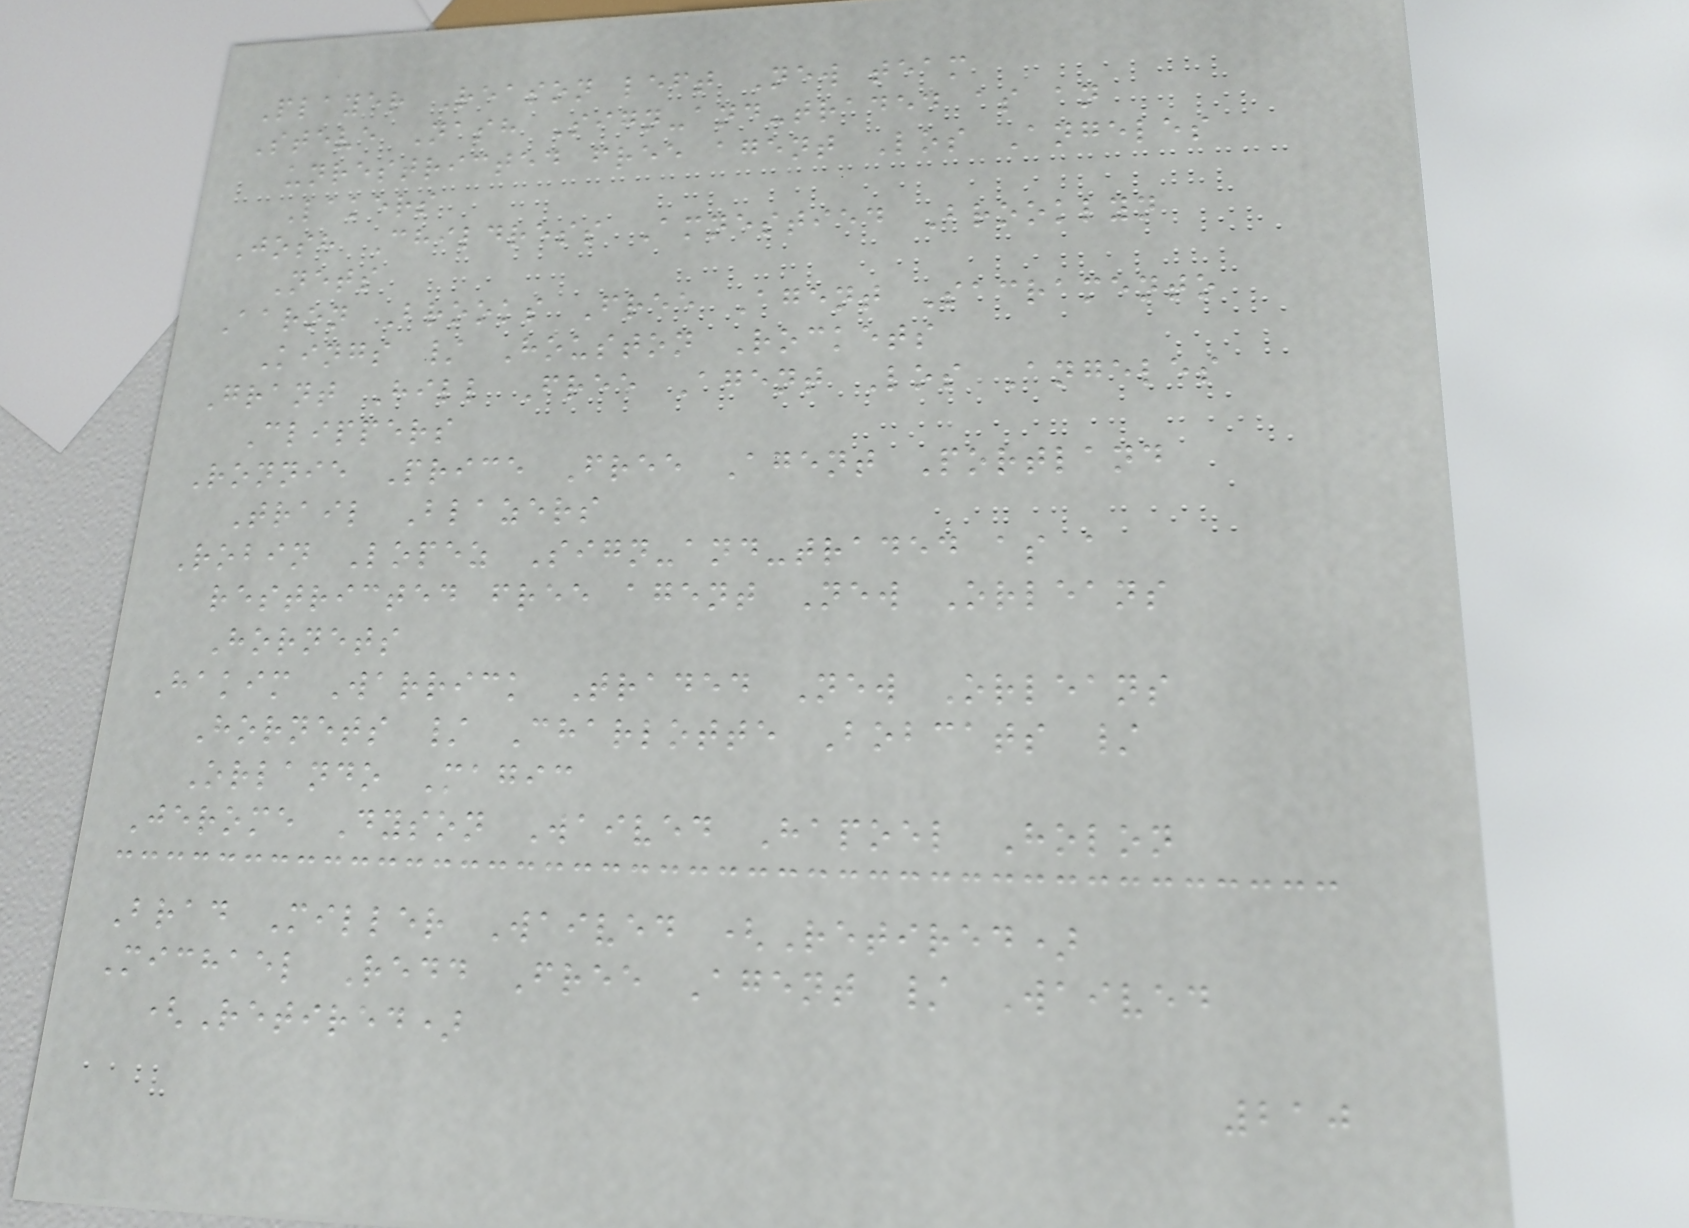Player Reason left New team
Steve Nash Sign-and-traded as an
unrestricted free agent Los Angeles
Lakers
Josh Childress Amnestied Brooklyn
Nets
Aaron Brooks Free Agent Sacramento
Kings / Houston Rockets
Grant Hill Free Agent Los Angeles
Clippers
Ronnie Price Free Agent Portland
Trail Blazers
Robin Lopez Sign-and-traded as a
restricted free agent New Orleans
Hornets
Hakim Warrick Traded New Orleans
Hornets / Charlotte Bobcats /
Orlando Magic
Jerome Dyson Waived Hapoel Holon
Brad Miller Waived (Retired)
Michael Redd Free Agent / Waived
(Retired)
210
